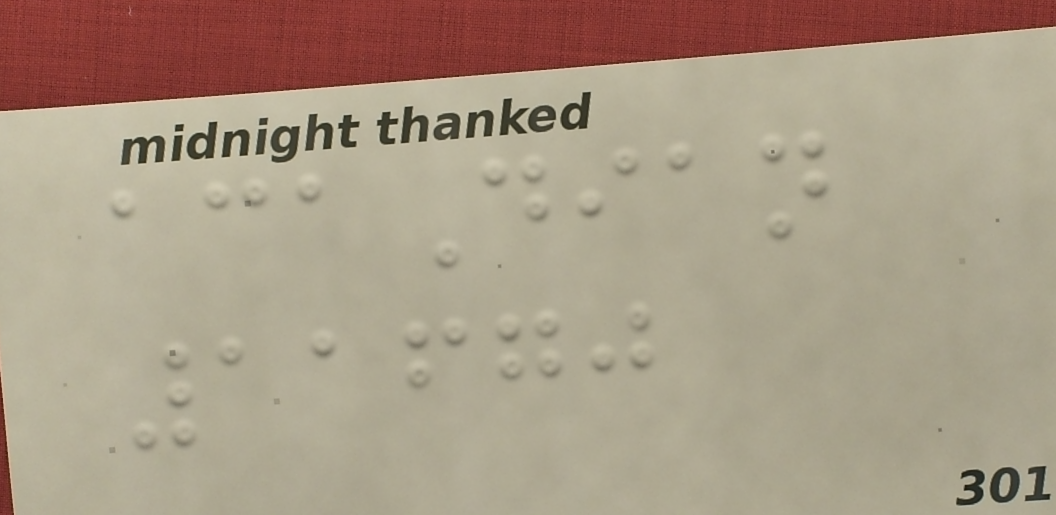acaDian
11670
